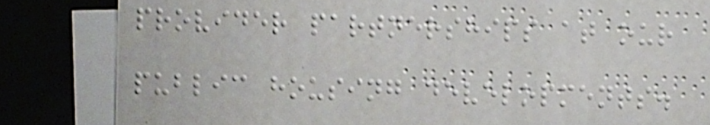provider partnerships at our
public housing developments.
